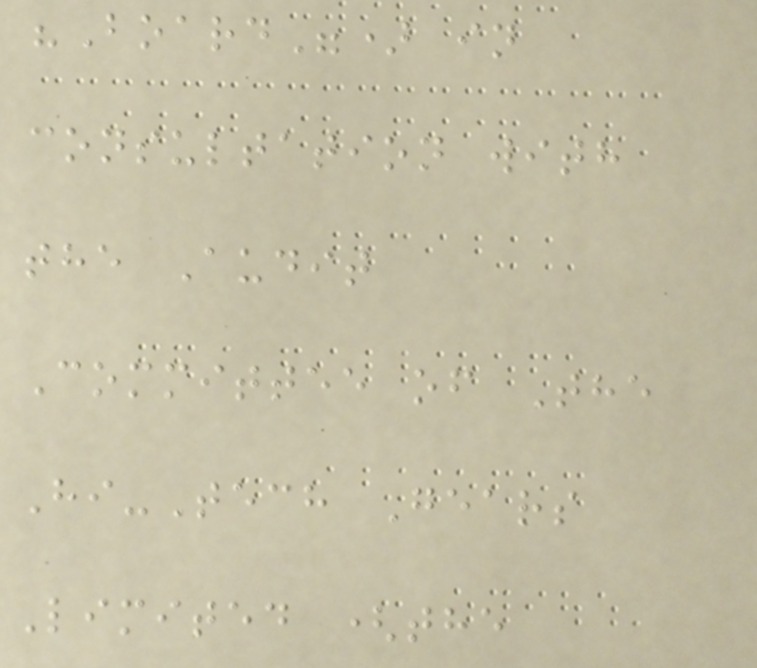"Board") in
consultation with
the Audit
Committee of The
Hi-Tech Gears
Limited (the
